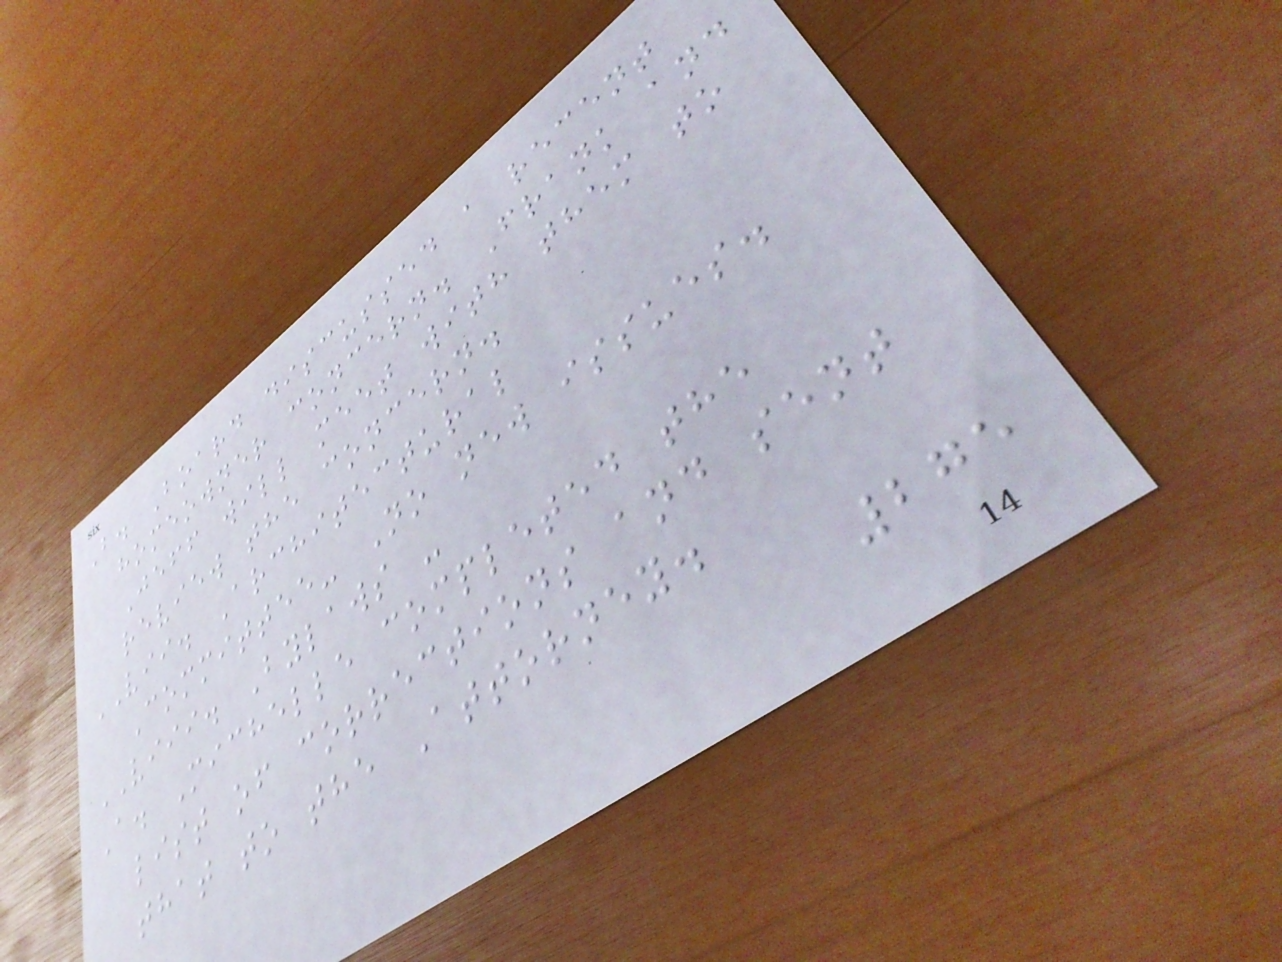B. Board discussed a recent
homeowner concern. Frank and
Jeff will meet with them to
review the concern.
VII. Architectural
Committee- No new issues.
VIII. Bylaws -
A. Michelle completed the
list of corrections and sent
that to the Attorney.
275
